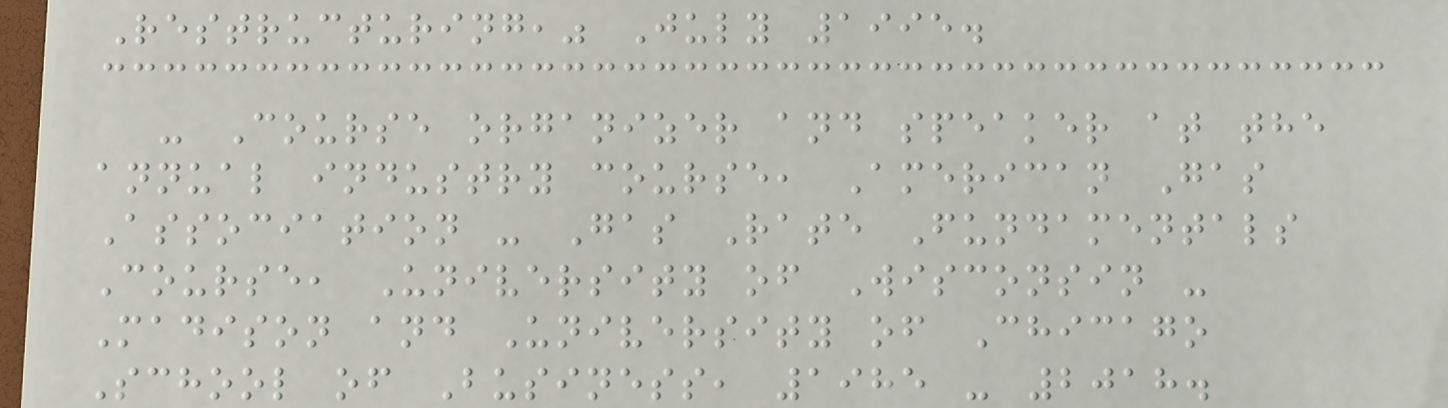Restructuring," July 1995.
- Course organizer and speaker at the
annual industry course, American Gas
Association - Gas Rate Fundamentals
Course, University of Wisconsin -
Madison and University of Chicago
School of Business, 1985 - 2018.
